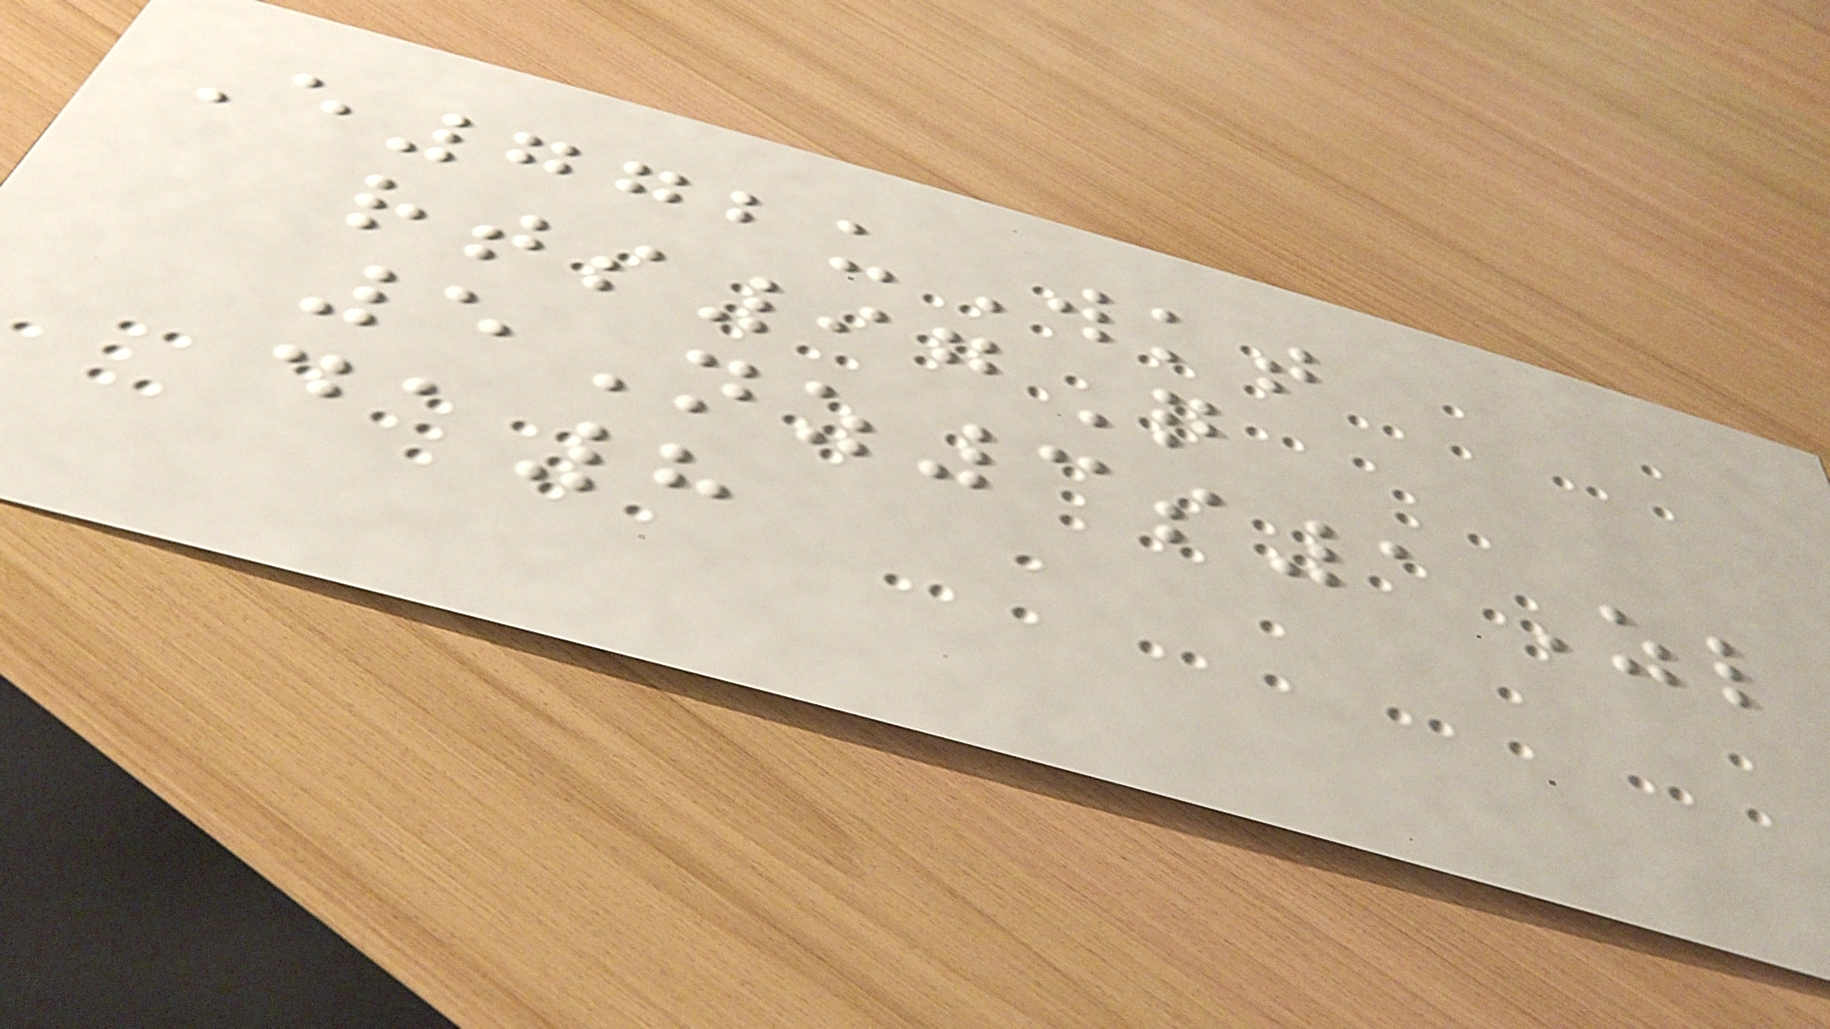E772uWkt
rts97Q
5Nz3s1Zl
da8
